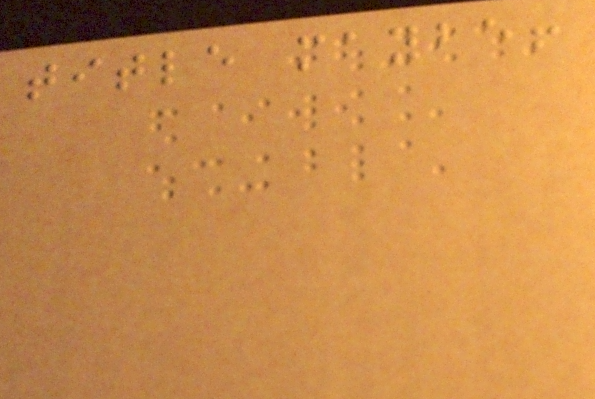title maybe!
